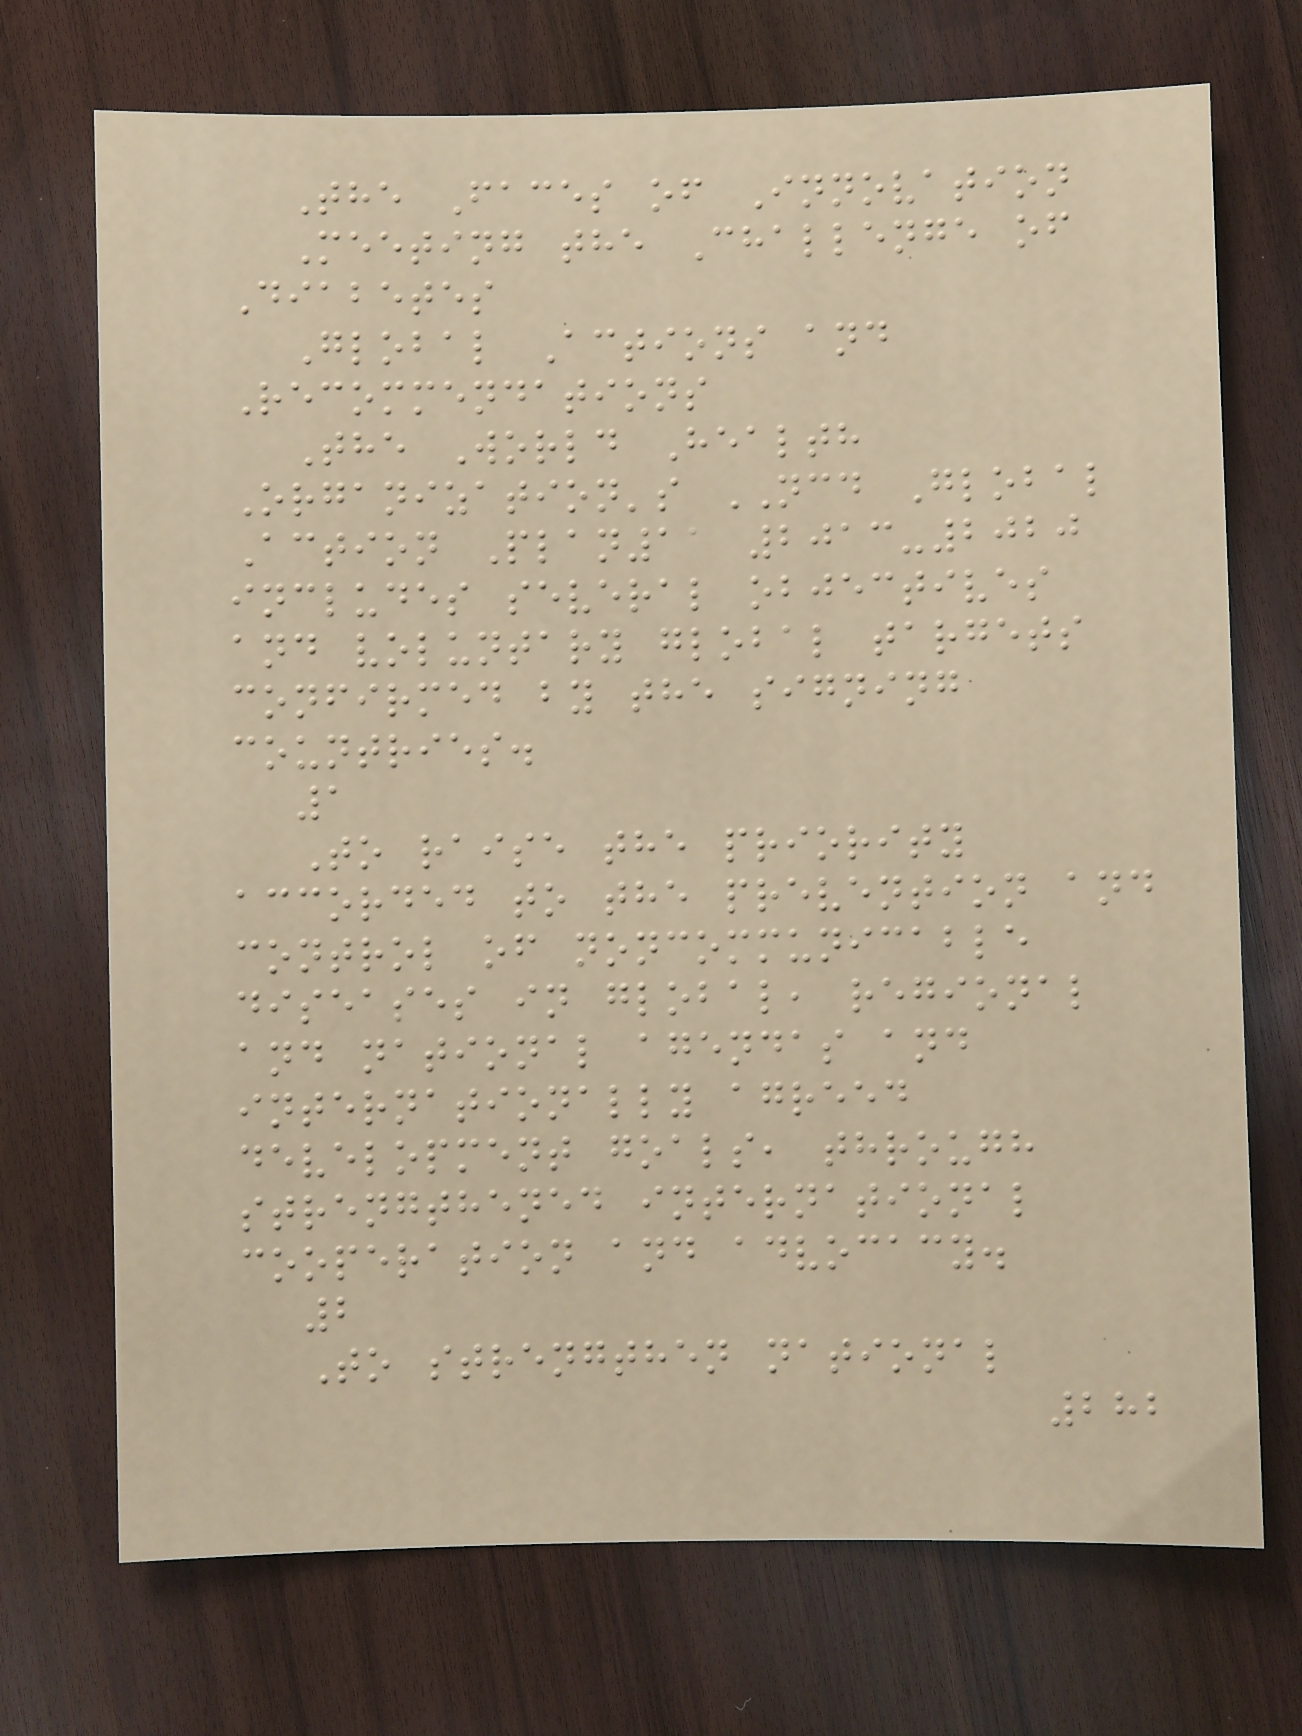The Faces of Innovation
Meeting the Challenge of
Diabetes
Global Actions and
Recommendations
The World Health
Organization's NCD Global
Action Plan11 2013-2020
includes several objectives
and voluntary global targets
confirmed by the signing
countries.
1
To raise the priority
accorded to the prevention and
control of noncommunicable
diseases in global, regional
and national agendas and
internationally agreed
development goals, through
strengthened international
cooperation and advocacy.
2
To strengthen national
282
